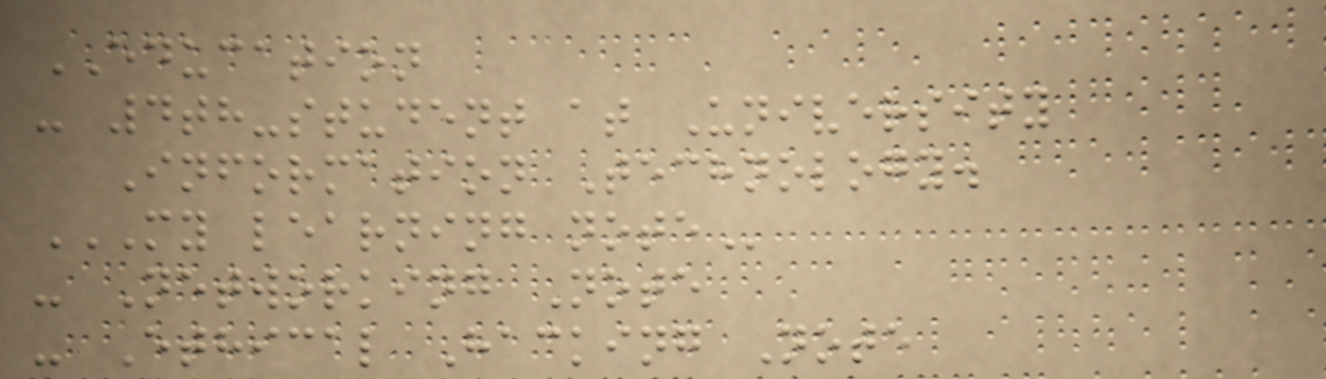EDUCATION
- 4th-student at University
Information Technology.
MY LEARNING NOTE
- Networking Note
- Ethical Hacking Note
